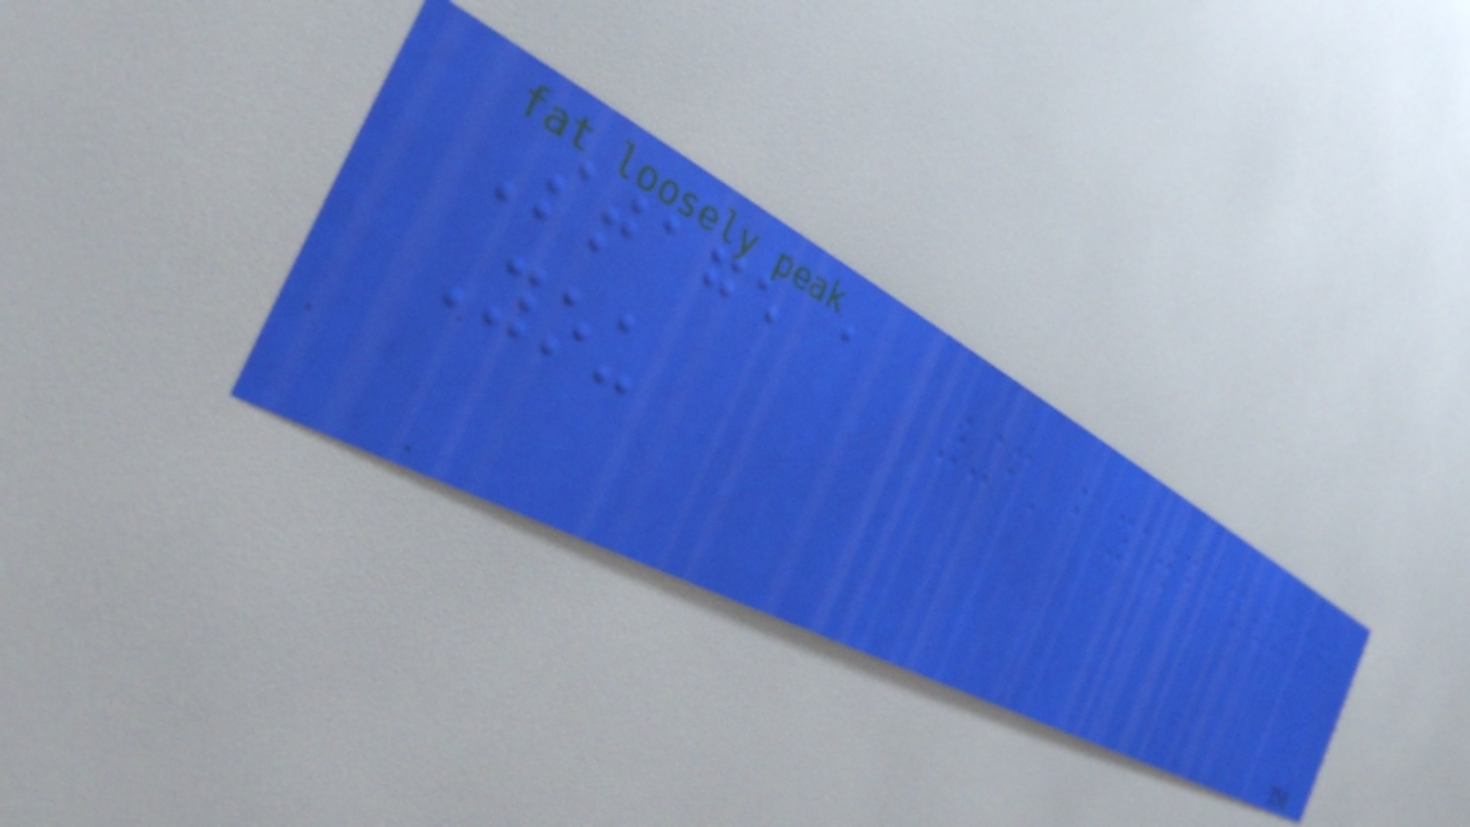Stage a
You
